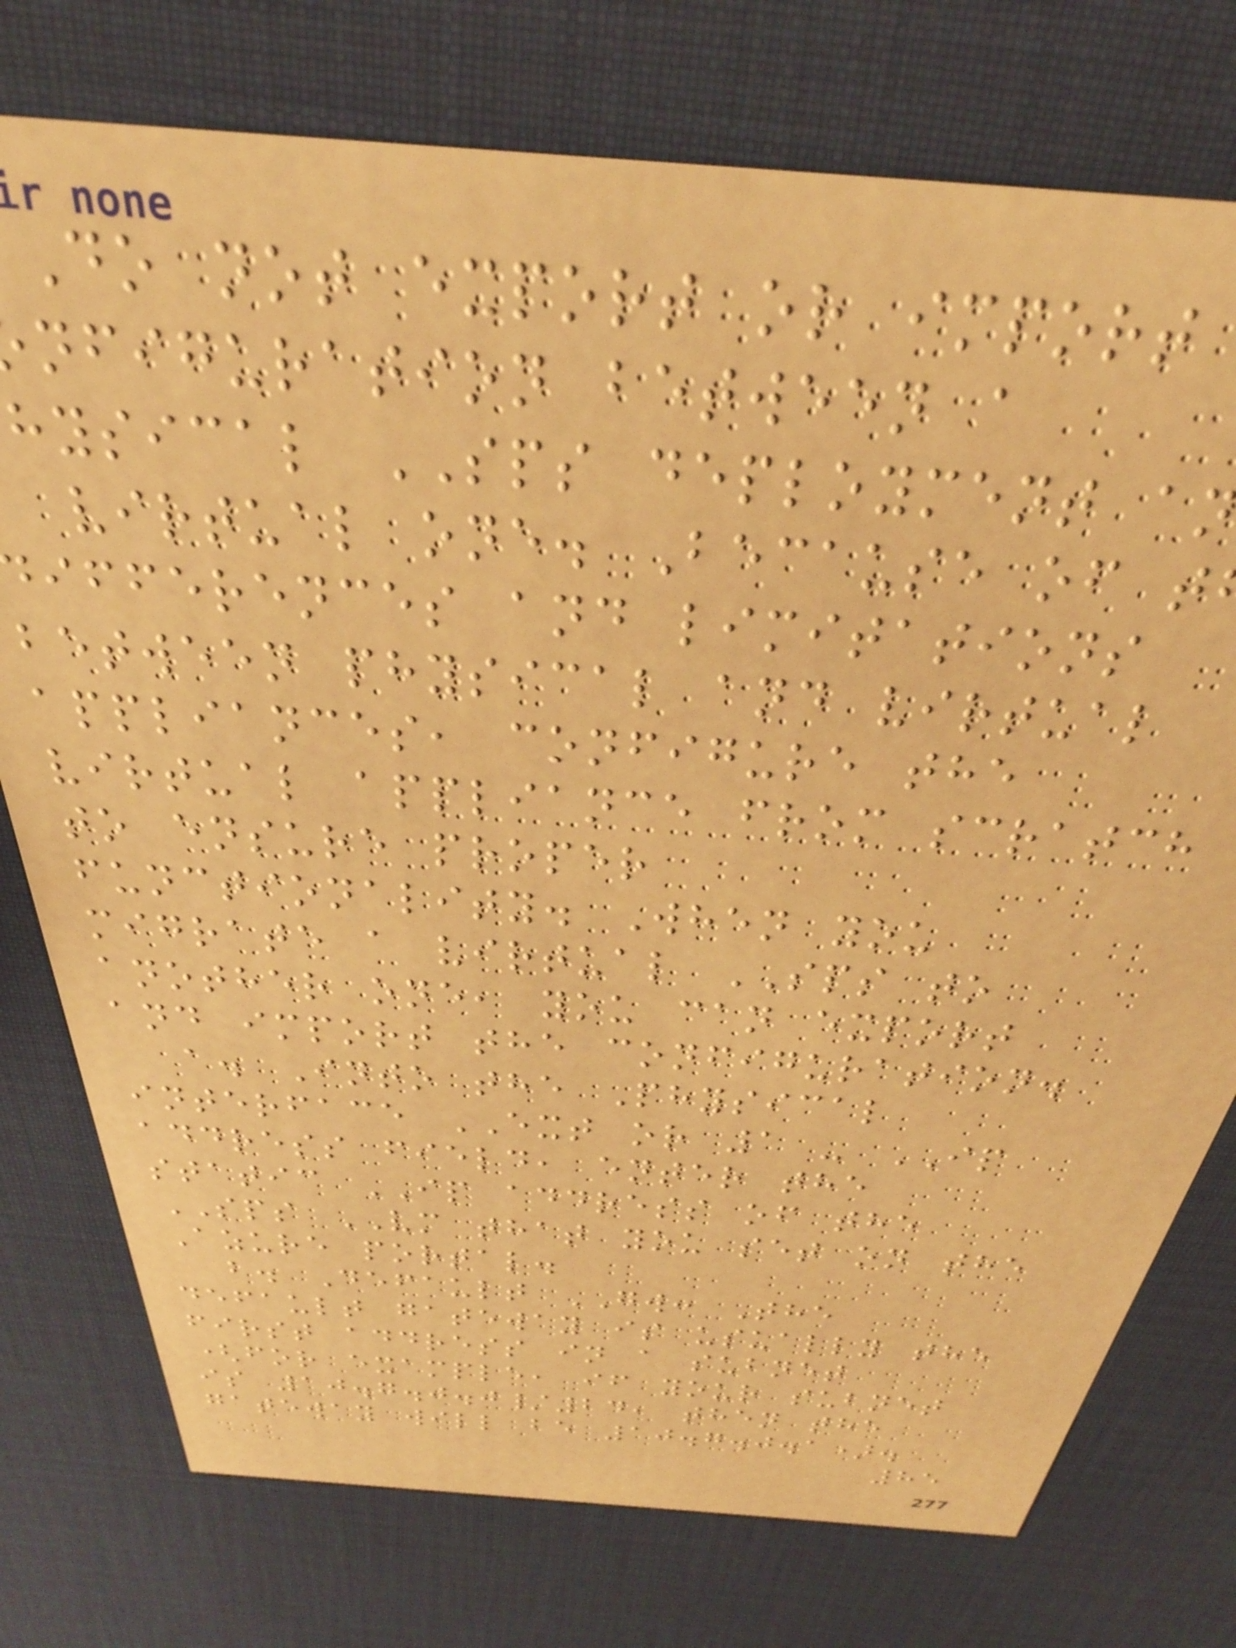Do not export or import
nfiguration between a
hysical SPS deployment a
virtual one. Because of t
ifferences and limitations
between physical and virtual
appliances, configure the
virtual appliance from scratch
to ensure proper
functionality. When you
migrate a virtual SPS to
another one, you can export
and import the configuration.
a. Into the Physical
interface EXT or 1 - IP
address field, enter the
static IP address of the
SPS VM that you set on the
Azure portal.
b. Default GW: The
default gateway is usually the
first address in a subnet
(for example, if your subnet
is 10.7.0.0/24, then the
gateway will be 10.7.0.1).
85
